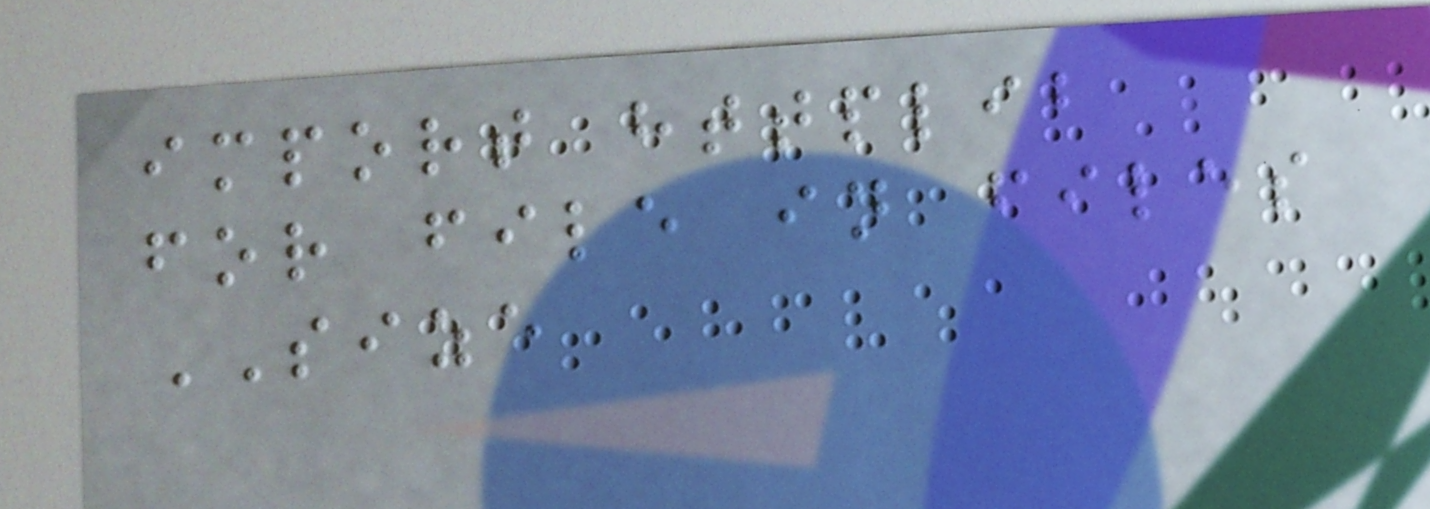import httplib
for file in files
SIZE
